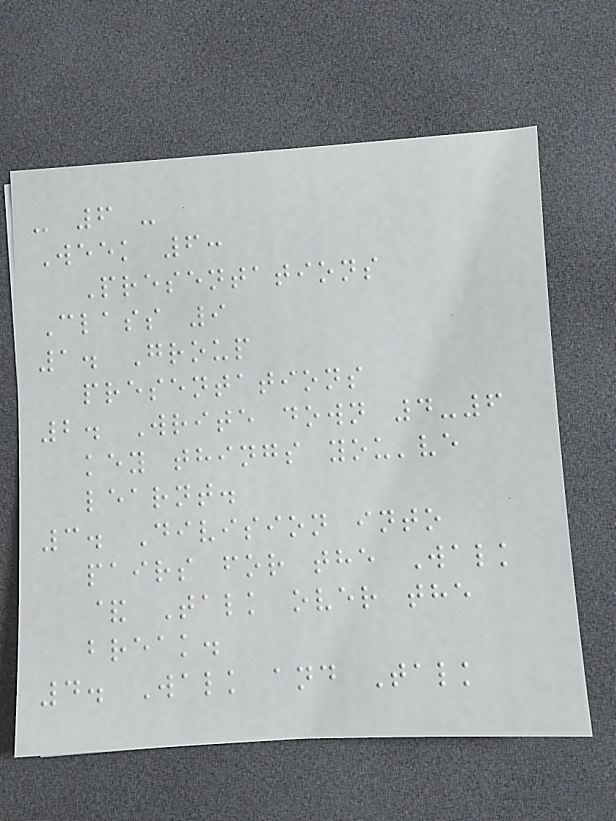- 6 -
Week 6:
Presentations
Class 9
1. Group
presentations
2. Write down 4-6
key things you've
learnt.
3. Division into
pairs for the Walk
& Talk over the
break.
4. Walk and Talk
